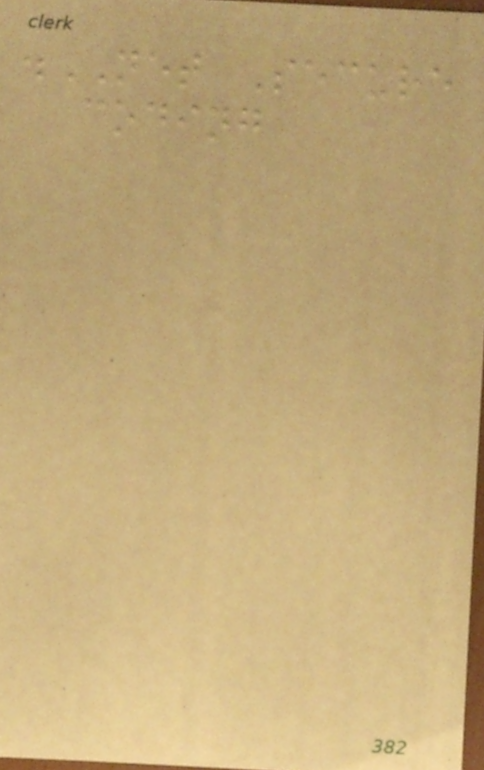.NET Secure
coding
